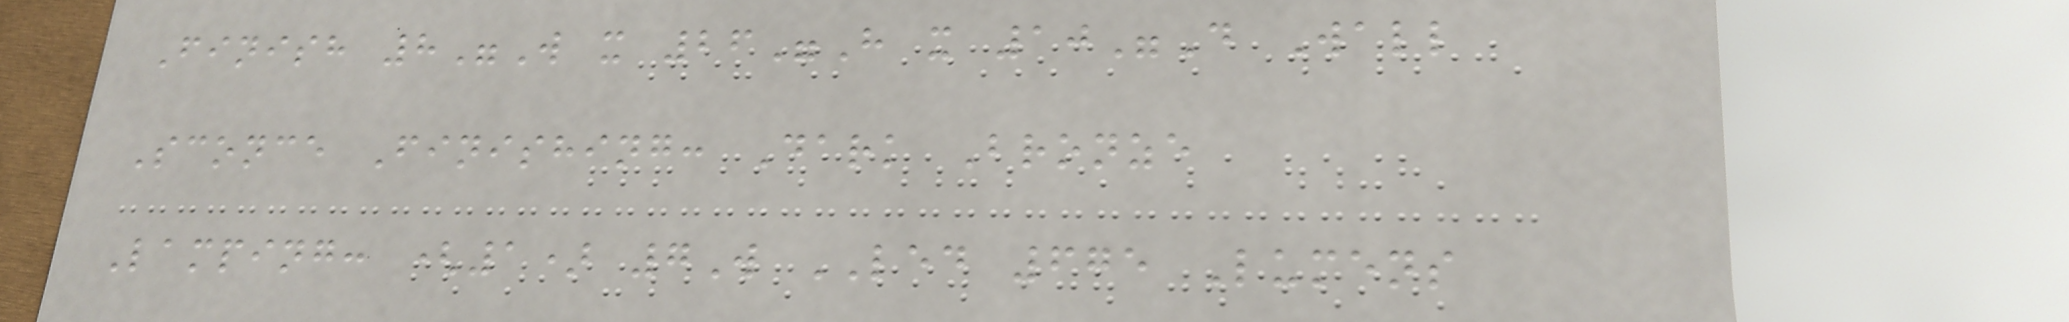Finish 8"W x 26"H x 10"D Wall
Sconce Finishing: Dark Bronze
Lamping: (1) 7W LED 675 Lumens
